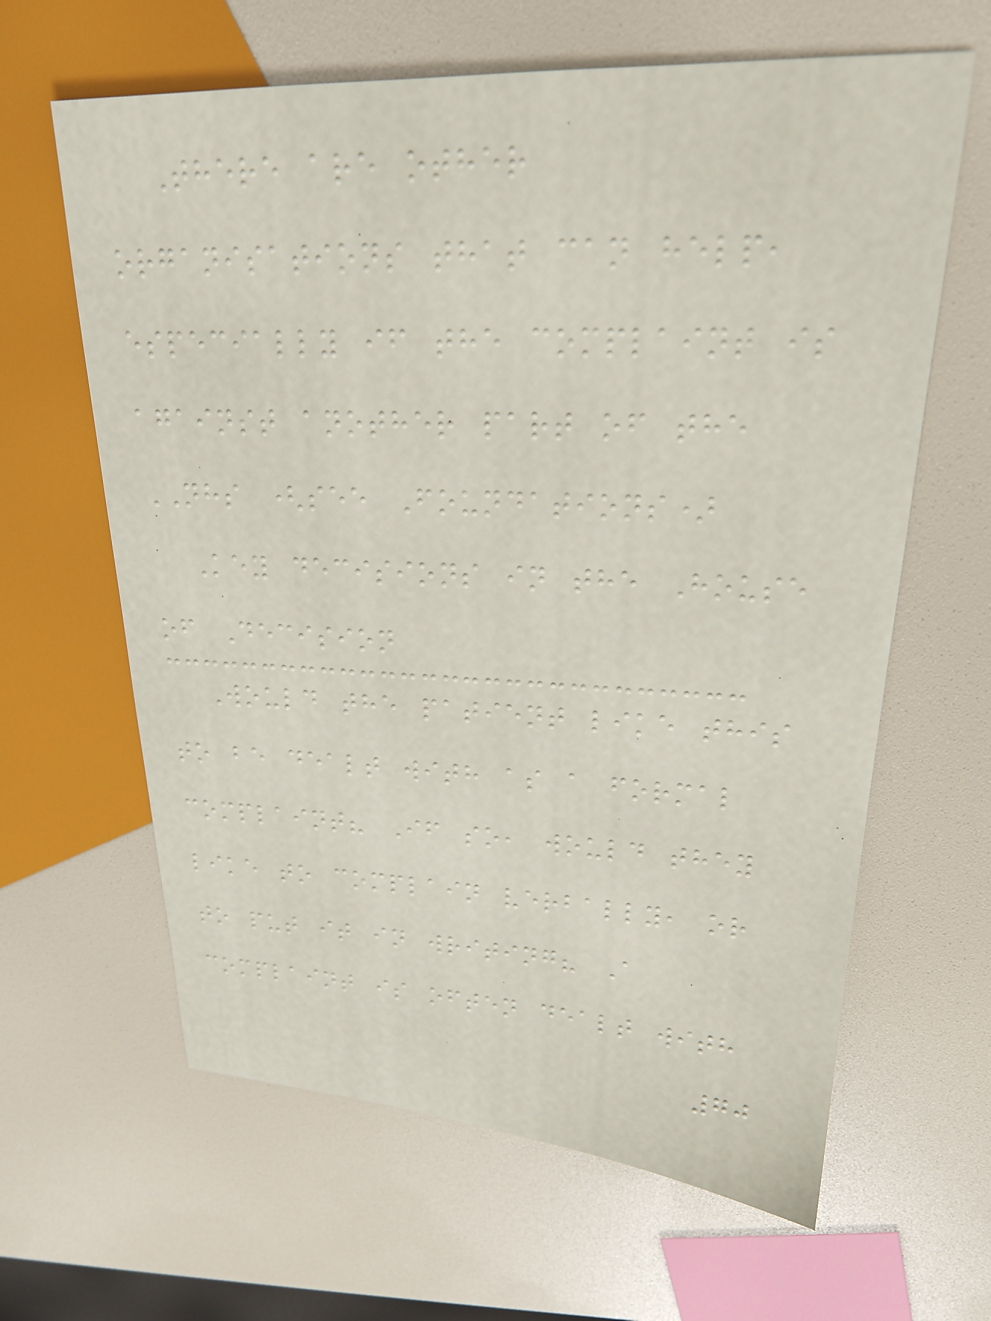There are other
organisations that can help,
especially if the complaint is
against another part of the
NHS (see Foundations)
Key decisions in the House
of Decision
Would the patient like this
to be dealt with as a formal
complaint? If so, would they
like to complain verbally, or
to put it in writing? A
complaint is often dealt with
70
